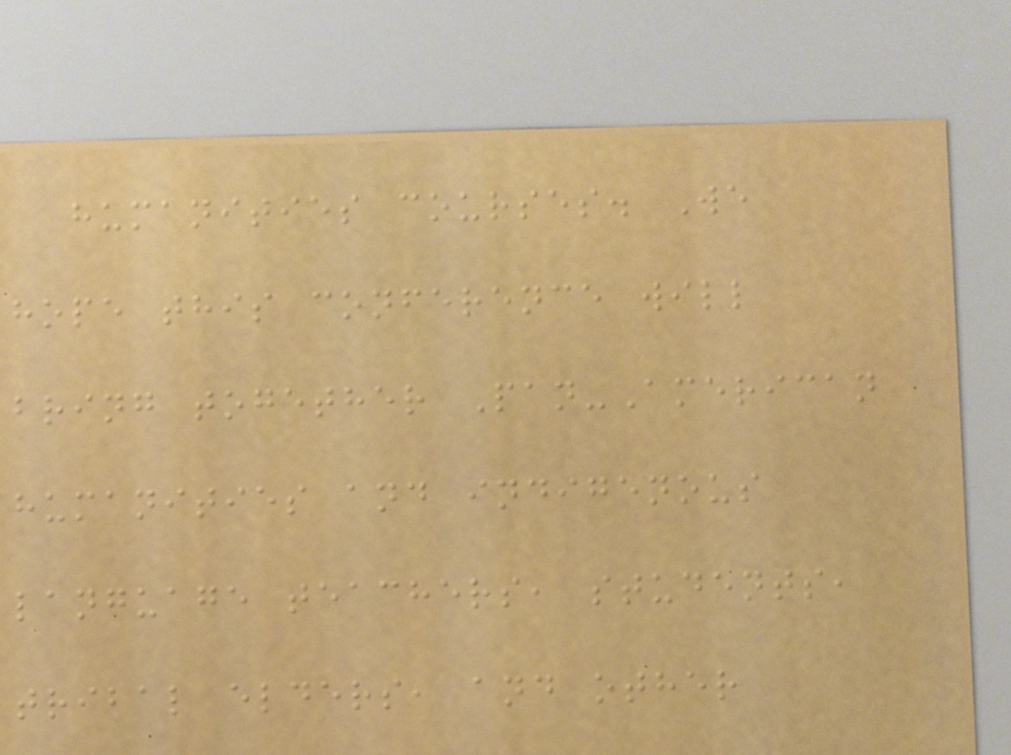humanities courses. We
hope this conference will
bring together Pan-American
humanities and indigenous
language teachers, students,
tribal elders, and other
